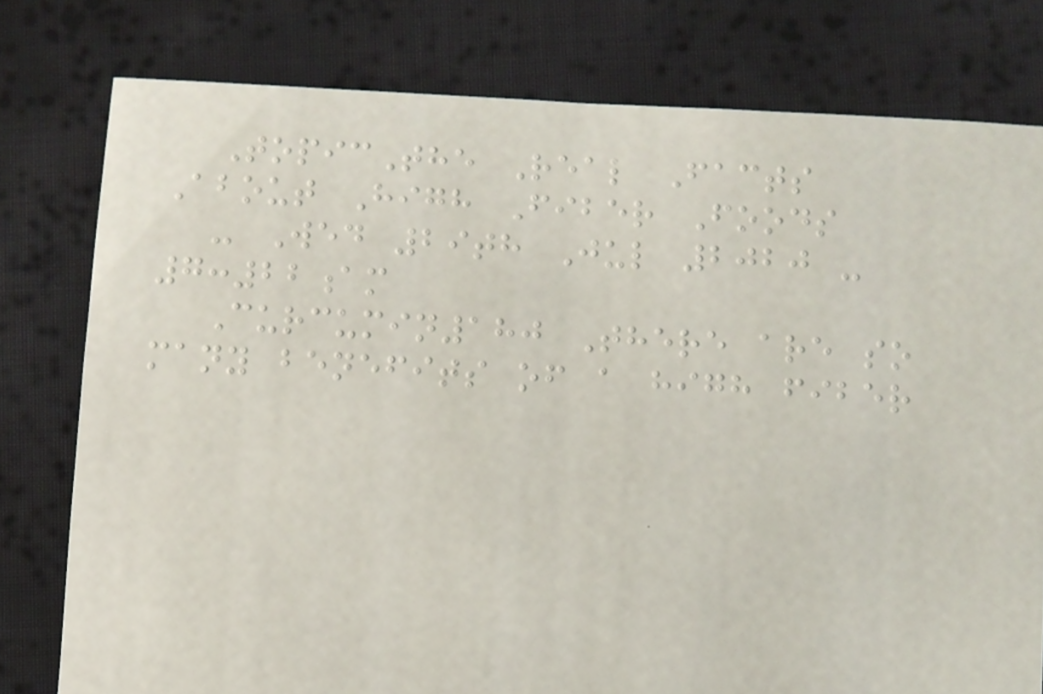TopicThe Real Facts
About High Fiber Foods
- Wed 29th Jul 2020 -
7:22am
Curcumin180 There are so
many benefits of a high fiber
